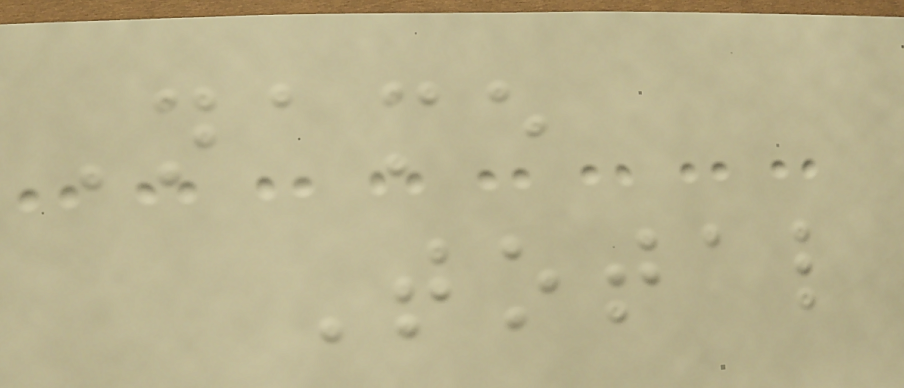Name
Total
